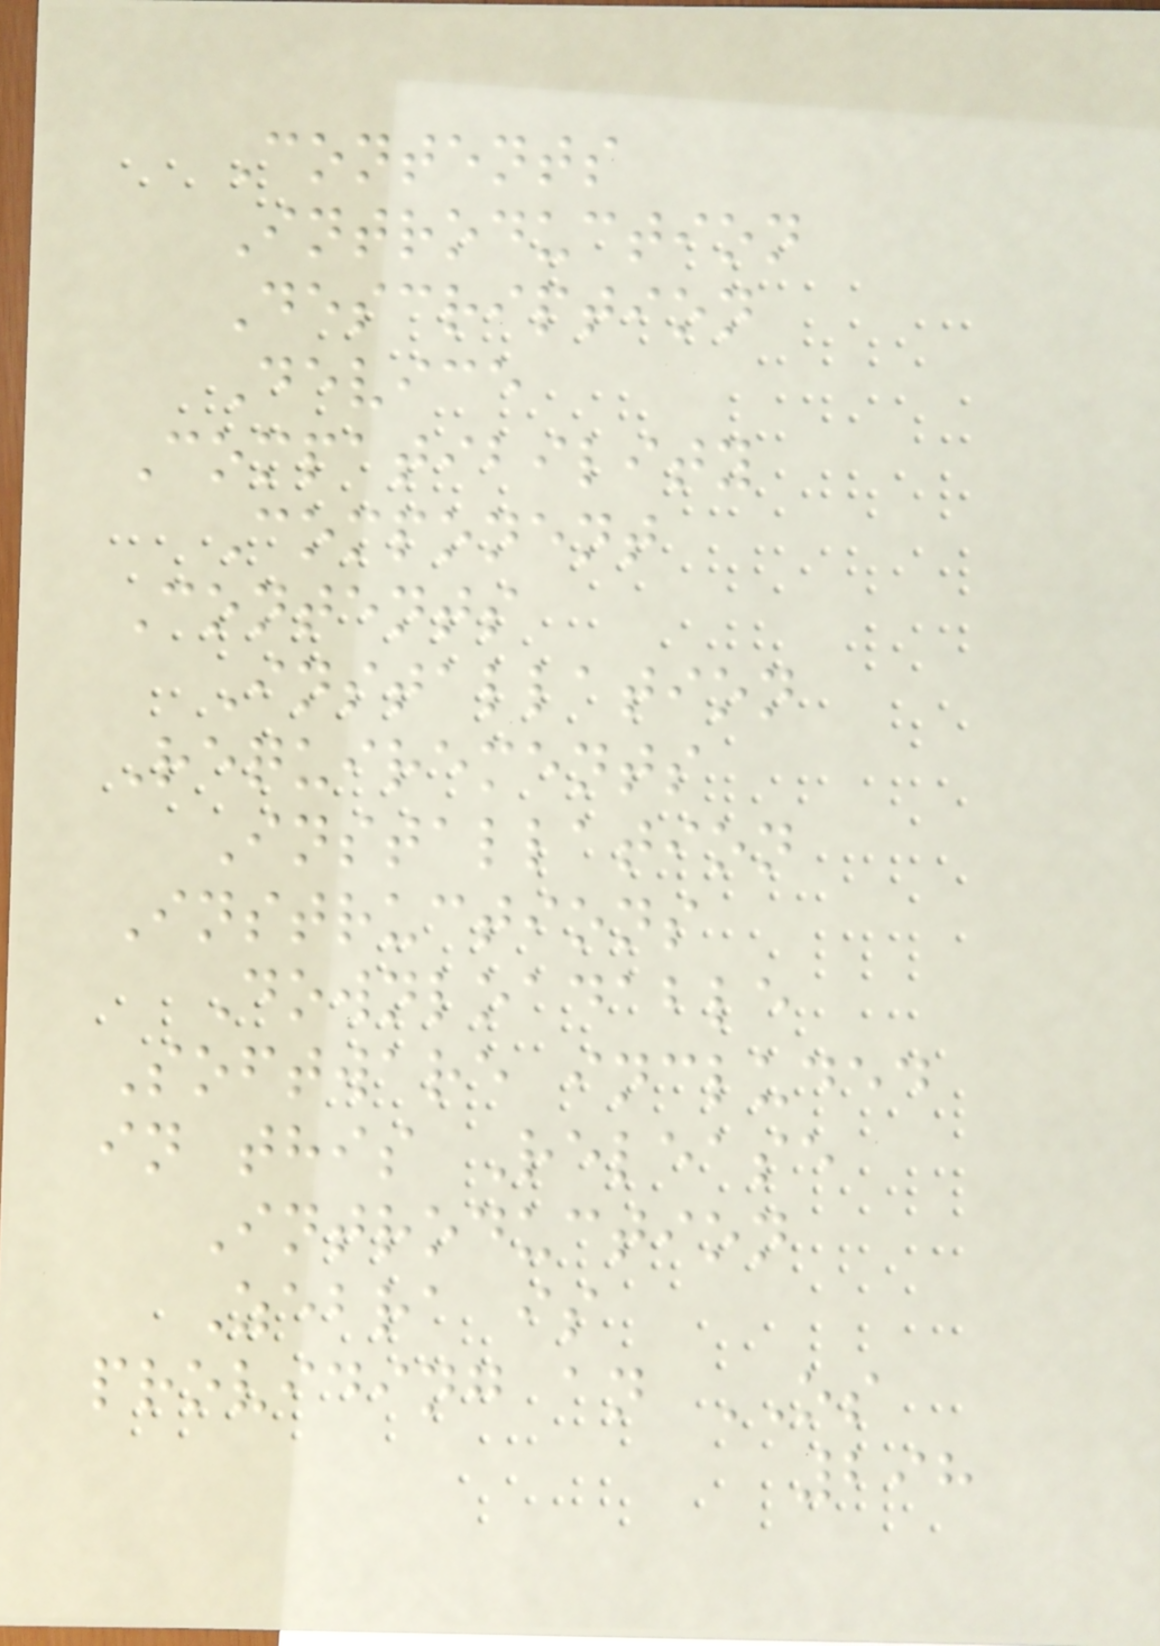Contents
Introduction
Description
Device
Compatibility
Component
Contents
Installation
Requirements
Installation
Instructions
Downloadable
Software included
in this Release
Introduction
Zebra is
providing an OS
298
